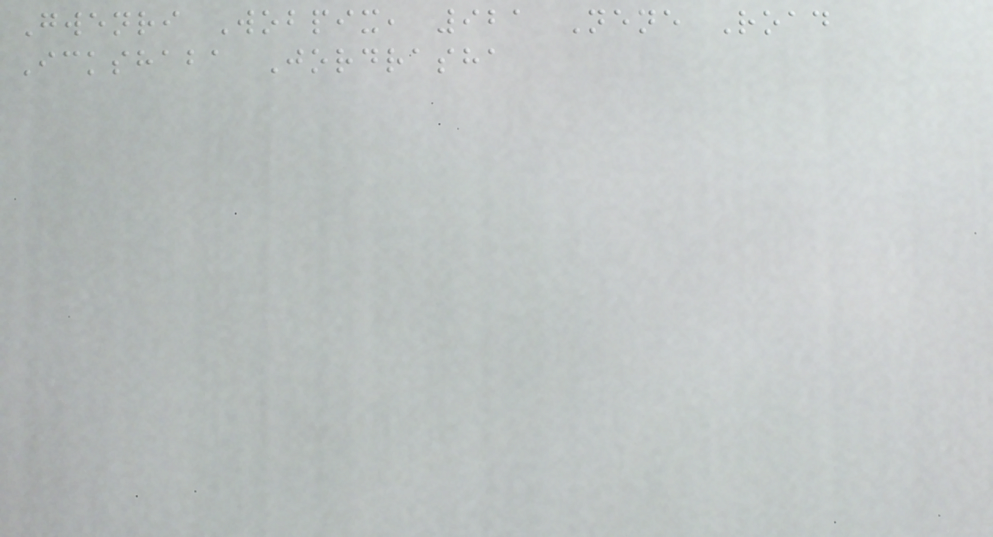Gwenri Wobpix, 921 Nene Road
Ickshaba Jordrasha
